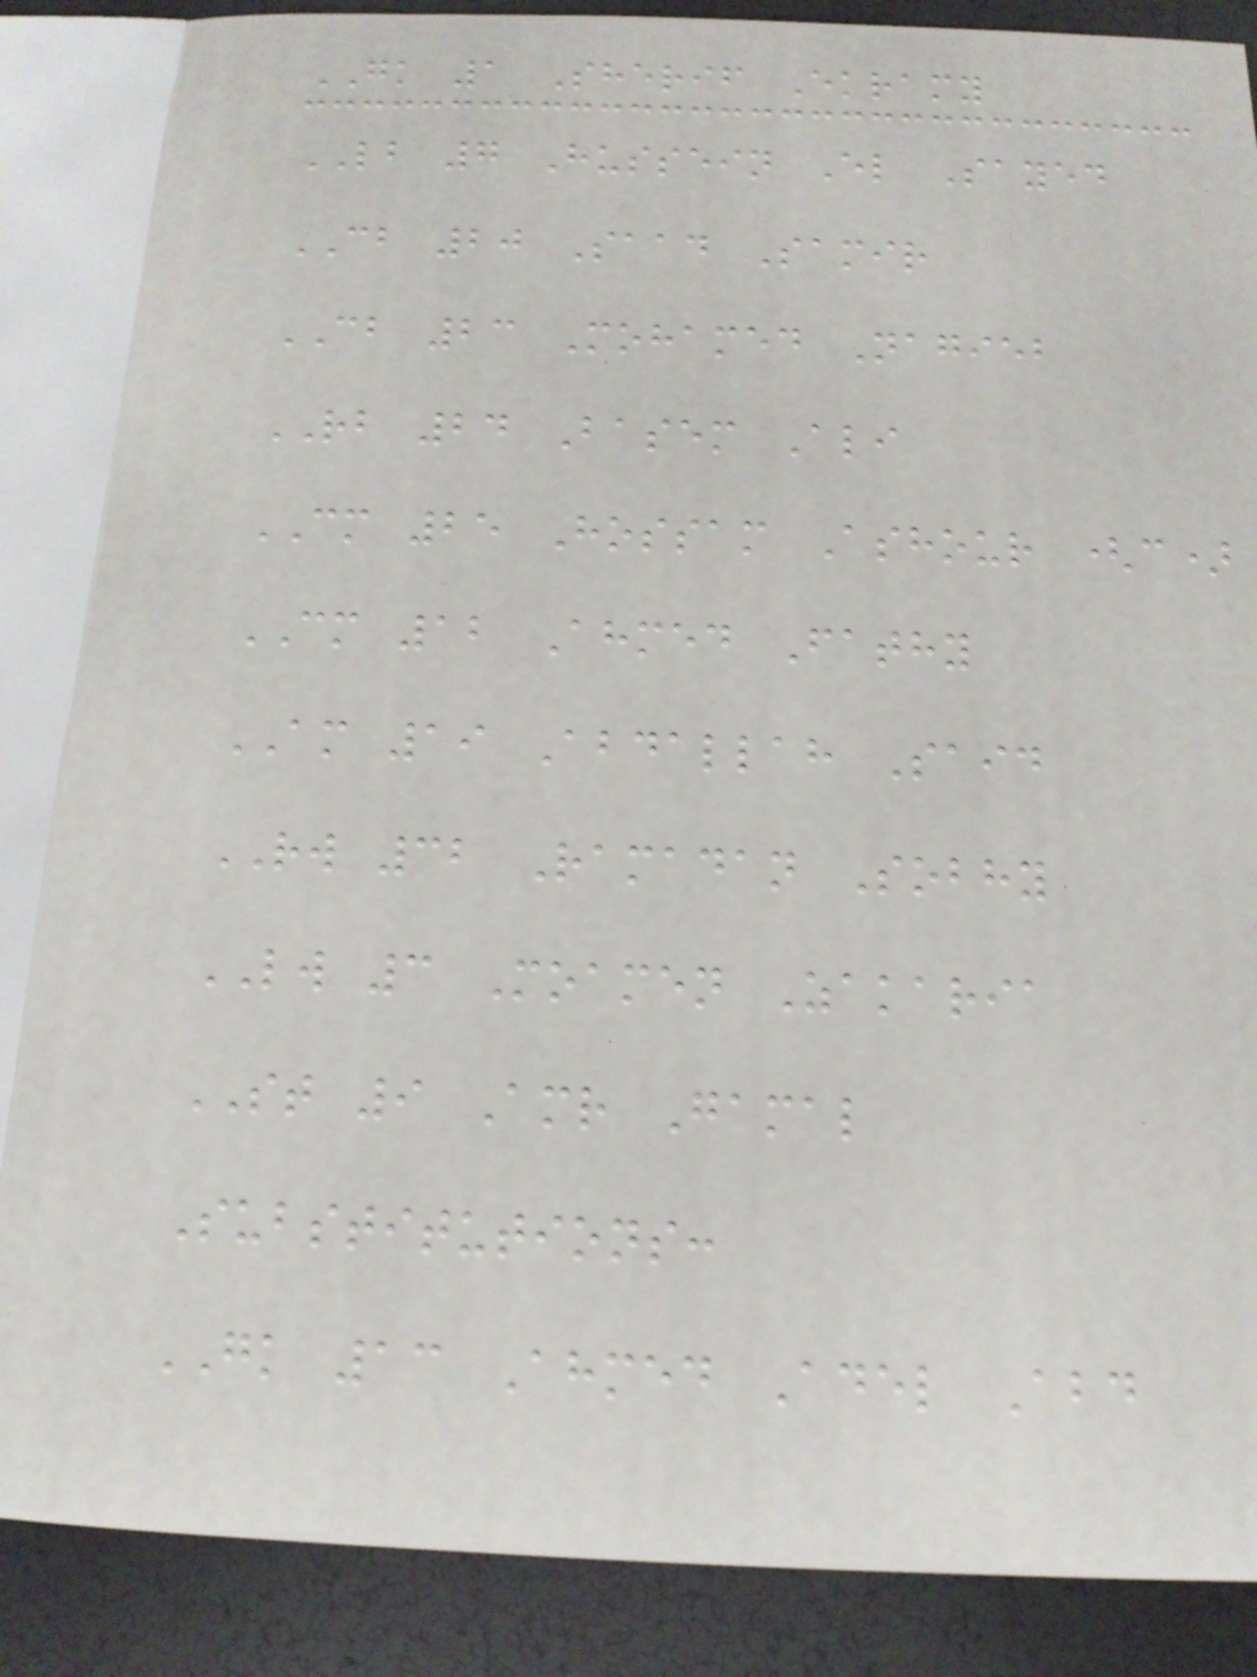GK 1 Sherif Ekramy
LB 7 Hussein El Sayed
CB 20 Saad Samir
CB 23 Mohamed Nagieb
RB 24 Basem Ali
CM 25 Hossam Ashour (c)
CM 12 Ahmed Fathy
AM 19 Abdallah Said
RW 32 Ramadan Sobhy
LW 3 Moamen Zakaria
ST 9 Amr Gamal
Substitutions:
GK 13 Ahmed Adel Abd
